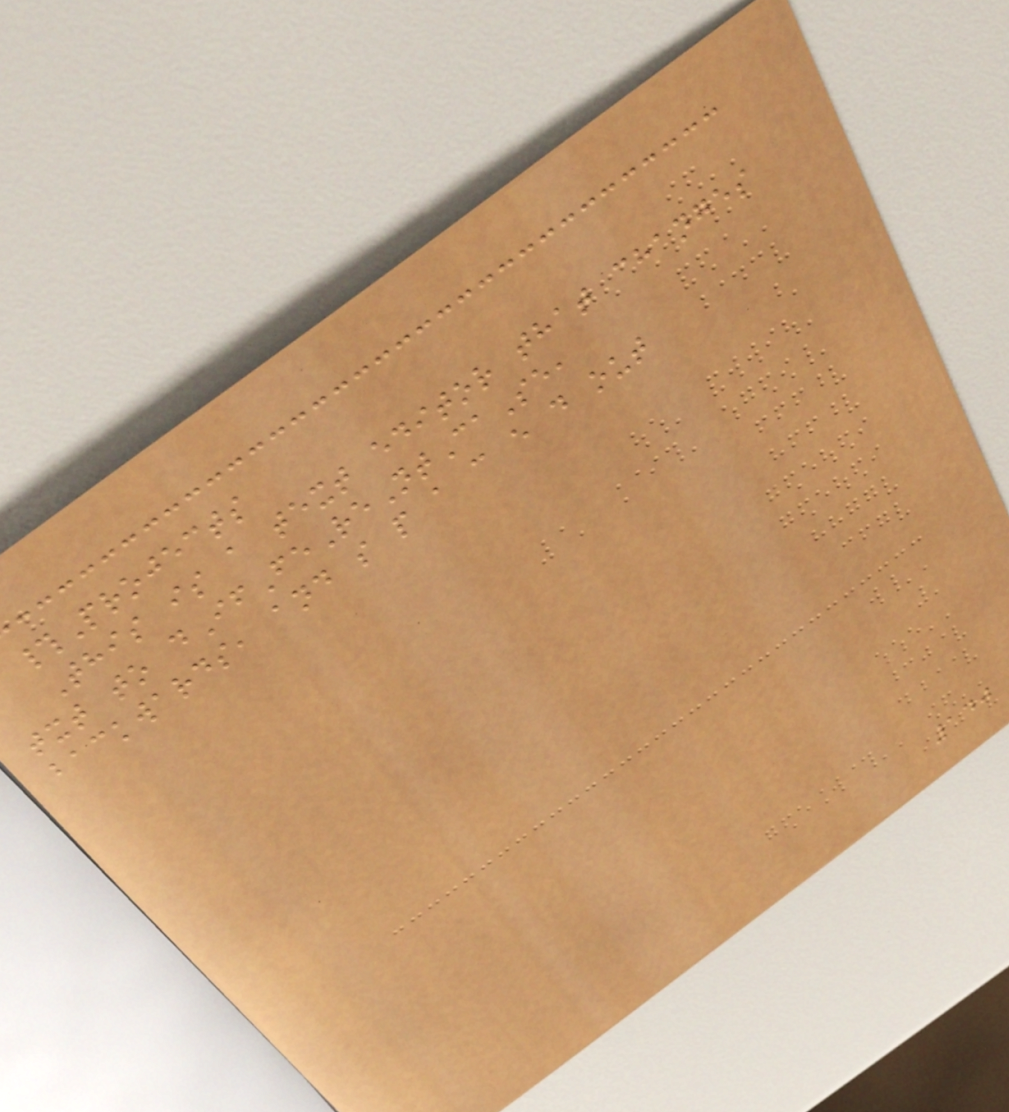#Projects
This is a text editor that changes
txt to dIfFeReNtCaSe,
backwards, and s p a c e d out
140
